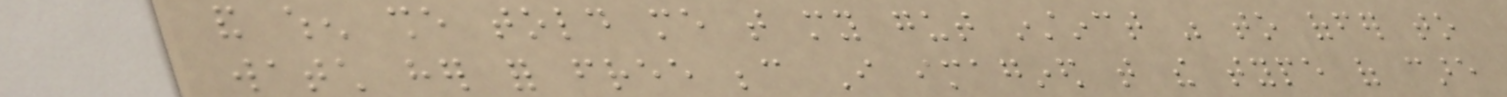and when she told me that my gut instinct was to offer to
watch her for free because I imagined that the type of care
